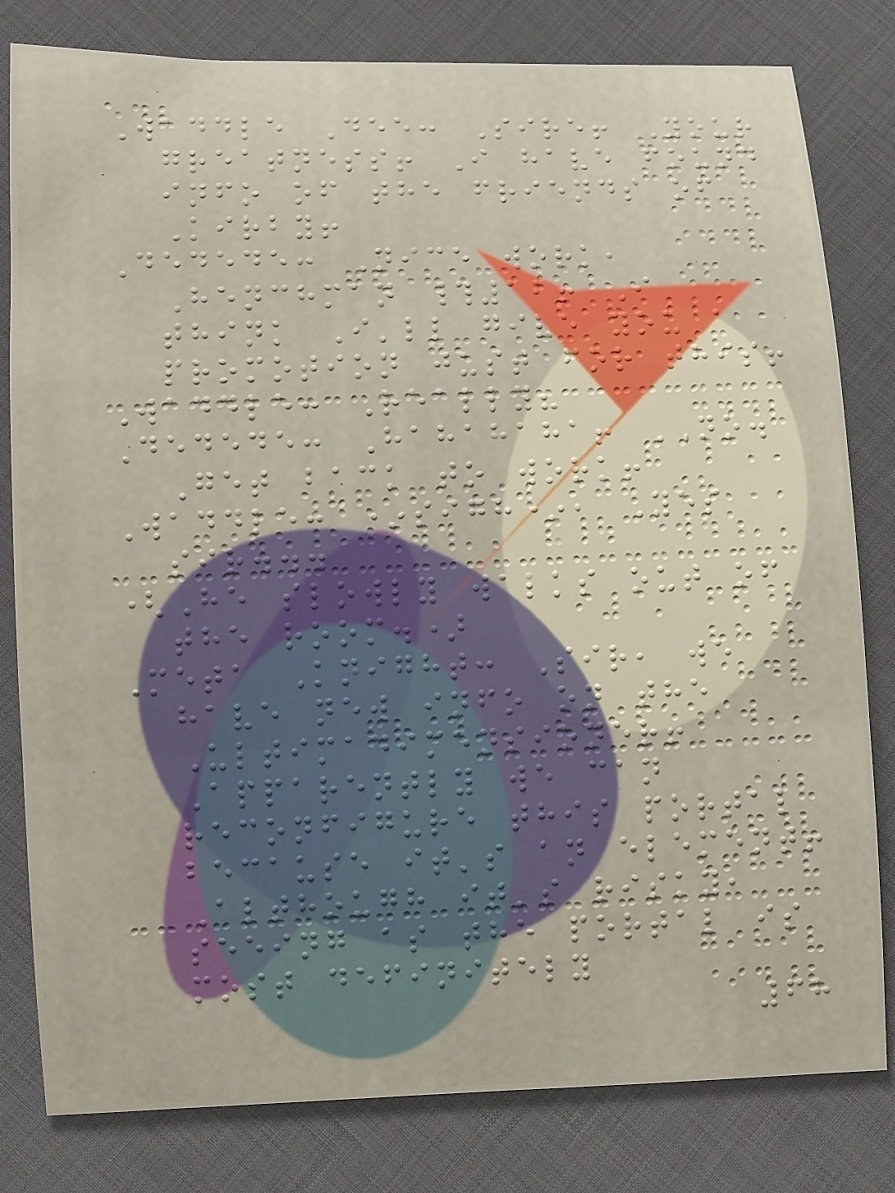Waddle Dee: Sire! Your
greatness! I have found
info of the friends of
Kirby!
Dedede: Nice work,
Henchman #12! I
think I'll give you a
promotion just for this!
Waddle: Really?
Dedede: Hahahaha! NO.
Get back to work!
Waddle: *sigh*, Yes
sir...
(He slowly walks out of
the room.)
Meta Knight: Sir, we
have new info on the
Ultimadimensioner!
Apparently we can
reconfigure this portal
because it's an element!
Although it's risky,
seeing as the portal is
most definitely
68
